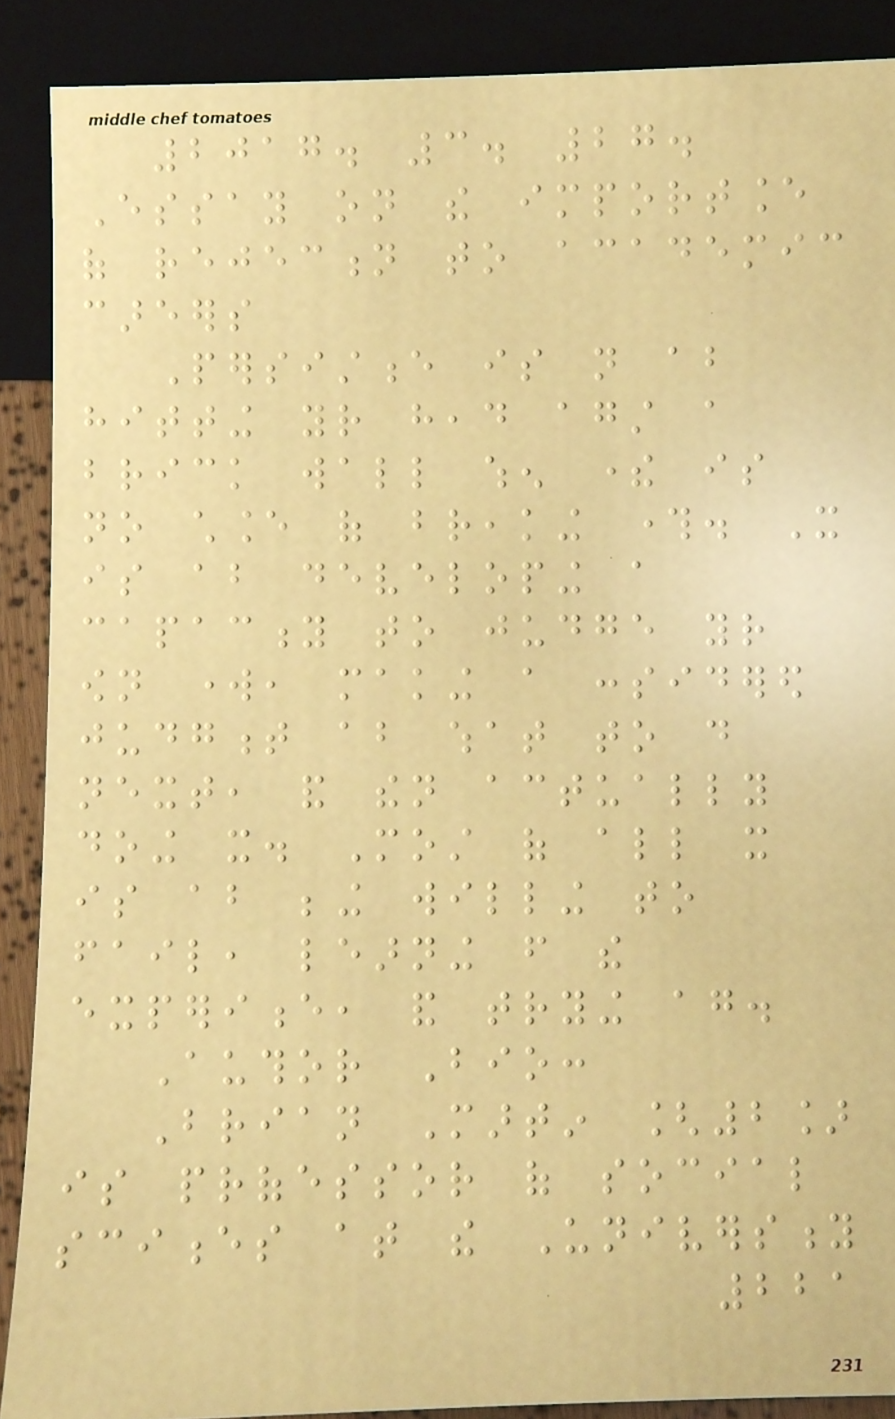2017. 3. 27.
Essay on the importance
of rejection to academic
careers
Persistence is not about
hitting your head against a
brick wall when there is
no chance of breaking through. It
is about developing a
capacity to judge your
own work, making a considered
judgment about what to do
next, and then actually
doing it. Most of all it
is about being willing to
fail, learning from the
experience, and trying again.
Author Bio:
Brian Martin [2]
is professor of social
sciences at the University
221
